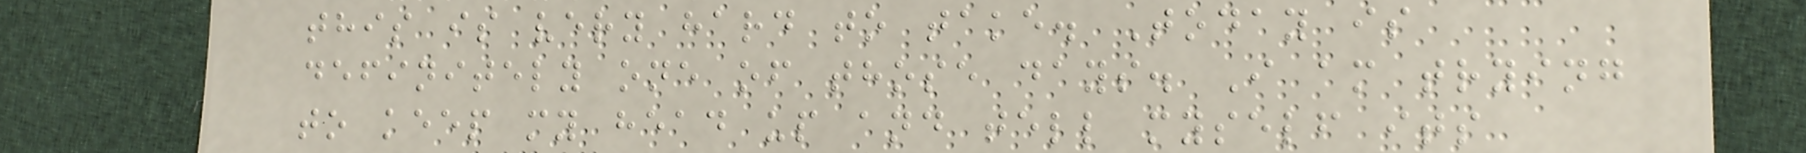this is very hard to take. Today is
definitely one of those days. I am trying
to keep my head up and tell myself its
